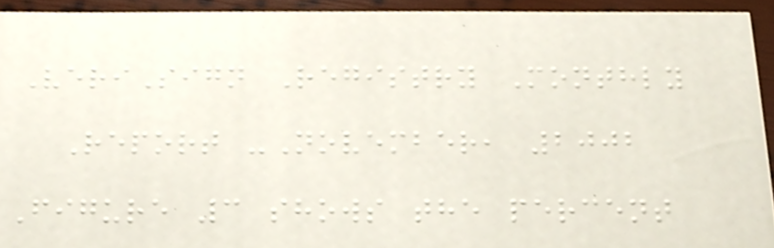VeriSign Registry Monthly
Report -November, 2002
Figure 3 shows the percent
